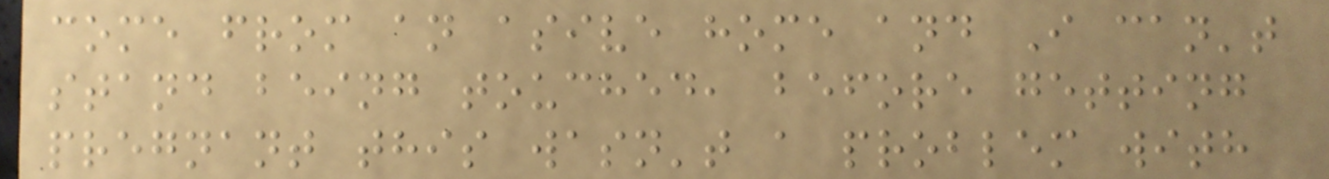come from an asive home and I can't
stand being touched, before getting
pregnant this wasn't a problem with
